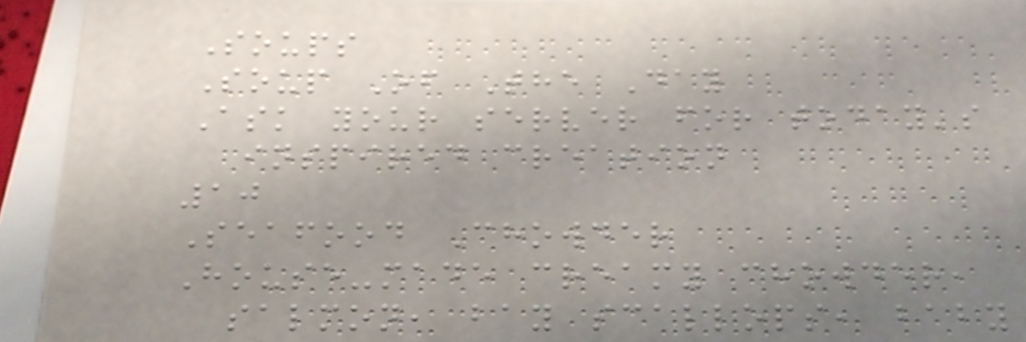Soups
Soup Of The Day
Ask your server for today's
inspired creation
10
Seafood Chowder
House-made creamy chowder,
salmon, bay scallops, baby
